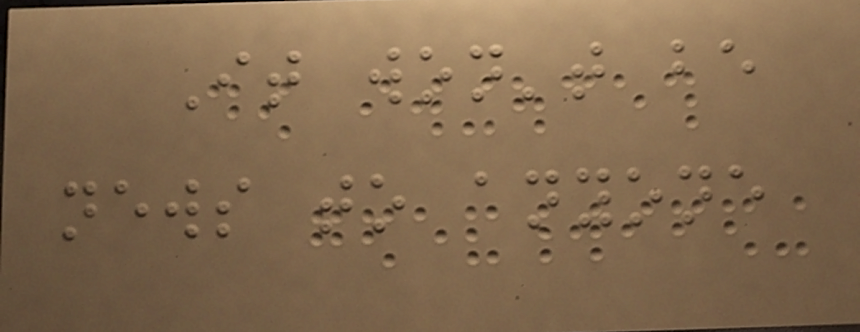It won't be
news to anyone
